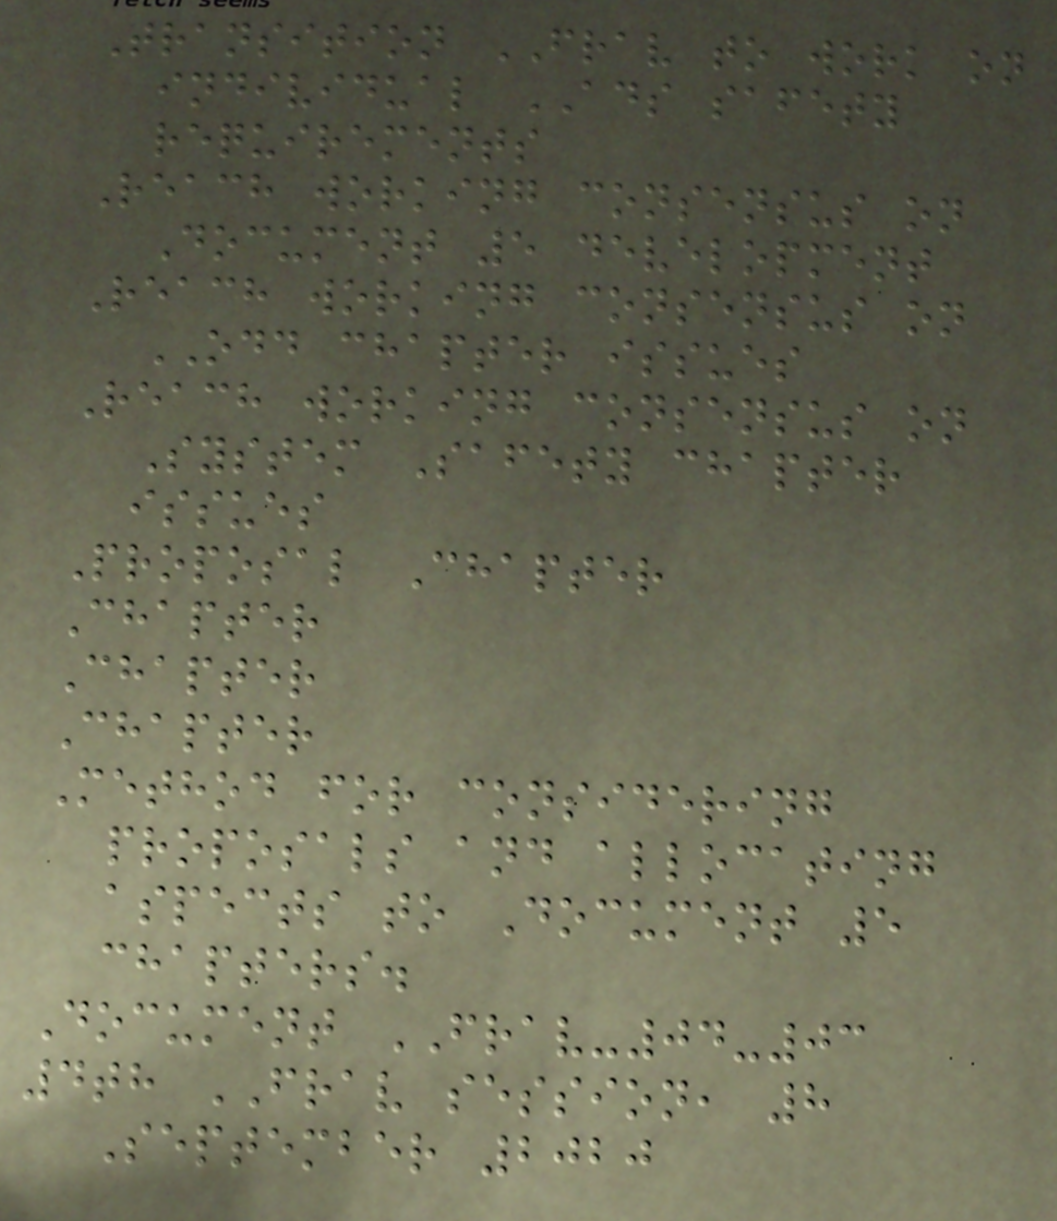Transition FRAV to work on
individual ADS safety
requirements
Reach working consensus on
Document 5 development
Reach working consensus on
ODD chapter issues
Reach working consensus on
System Safety chapter
issues
Proposal Chapter
Chapter
Chapter
Chapter
Method for considering
proposals and allocating
aspects to Document 5
chapters.
Document FRAV-04-03
4th FRAV session, 8
September 2020
